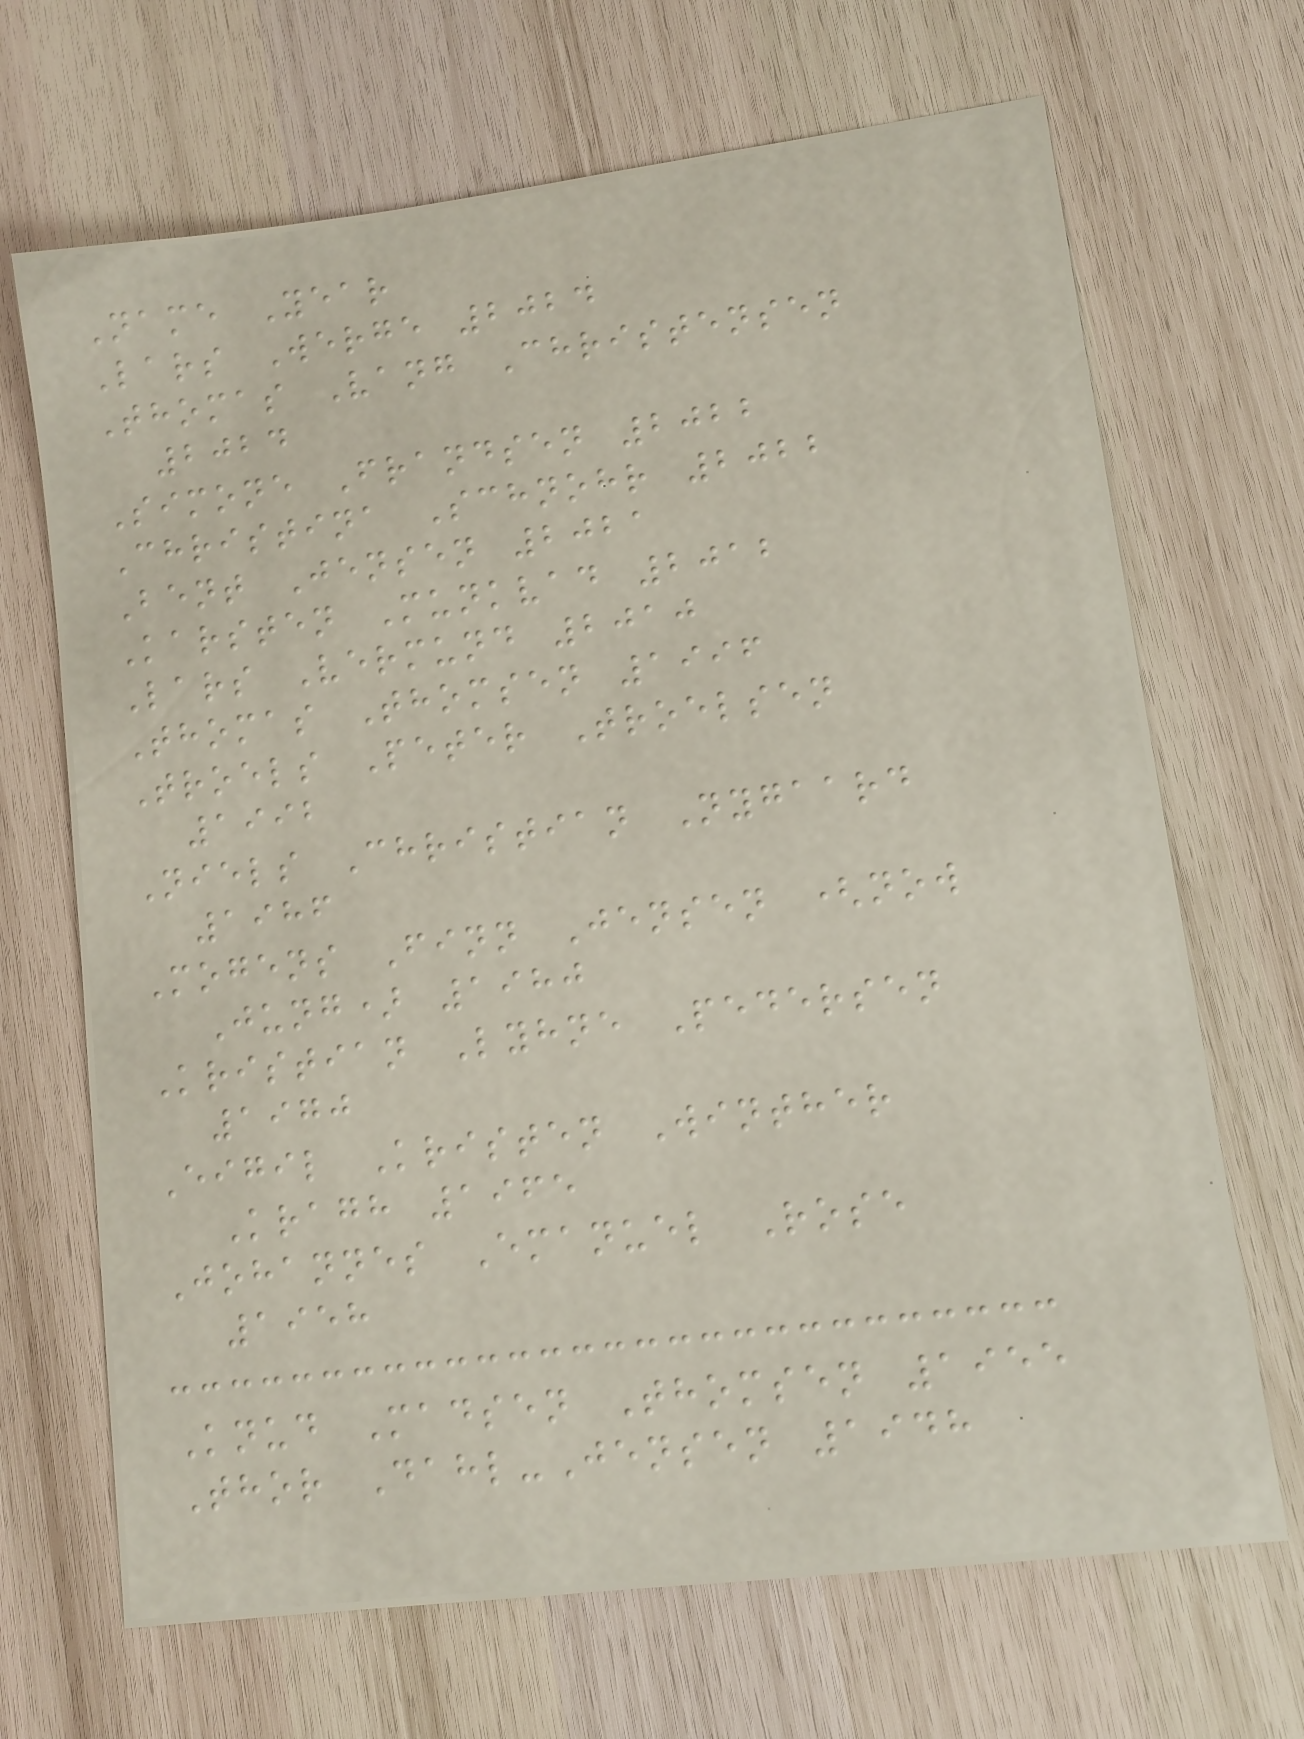Name Year
Lars Werge 2024
Thomas Vang Christensen
2024
Simone Frandsen 2022
Christina Schnohr 2022
Bent Jensen 2021
Karsten Munkvad 2012
Lars Vermund 2010
Thomas Thomsen 1996
Troels Peter Troelsen
1992
Niels Christian Nygaard
1986
Mogens Finn Jensen (now
Jung) 1980
Kristian Lyhne Pedersen
1970
Eigil Kristen Winther
Kragh 1965
Johannes Emanuel Rose
1958
Knud Madsen Thomsen 1955
Thor Dahl-Jensen 1948
